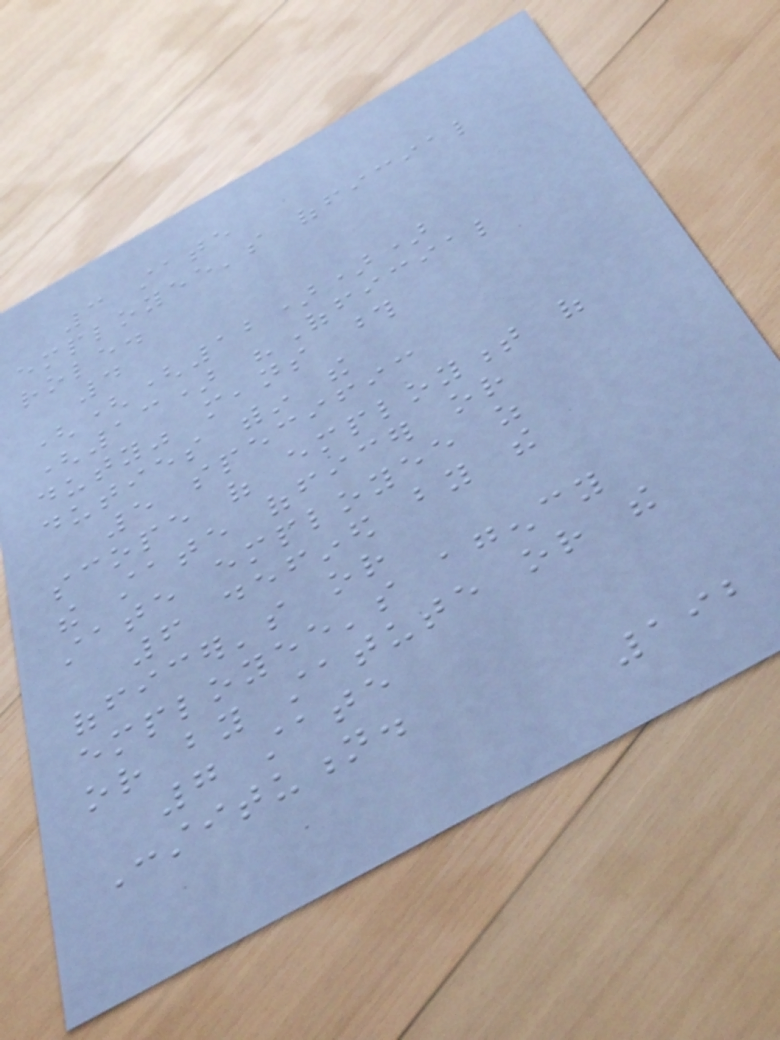3 state
employee's official
role.
4
(((12)))
(13) "Official
duty" means those
duties within the
5 specific
scope of employment of
the state officer or
state employee as
6 defined by the
officer's or
employee's agency
or by statute or the
7 state
Constitution.
192
